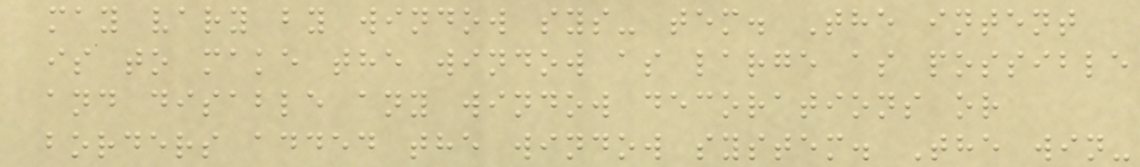may vary by window sys- tem. The intent
is to make the window as large as possible
and disable any window decorations or
borders added the window system. The win-
